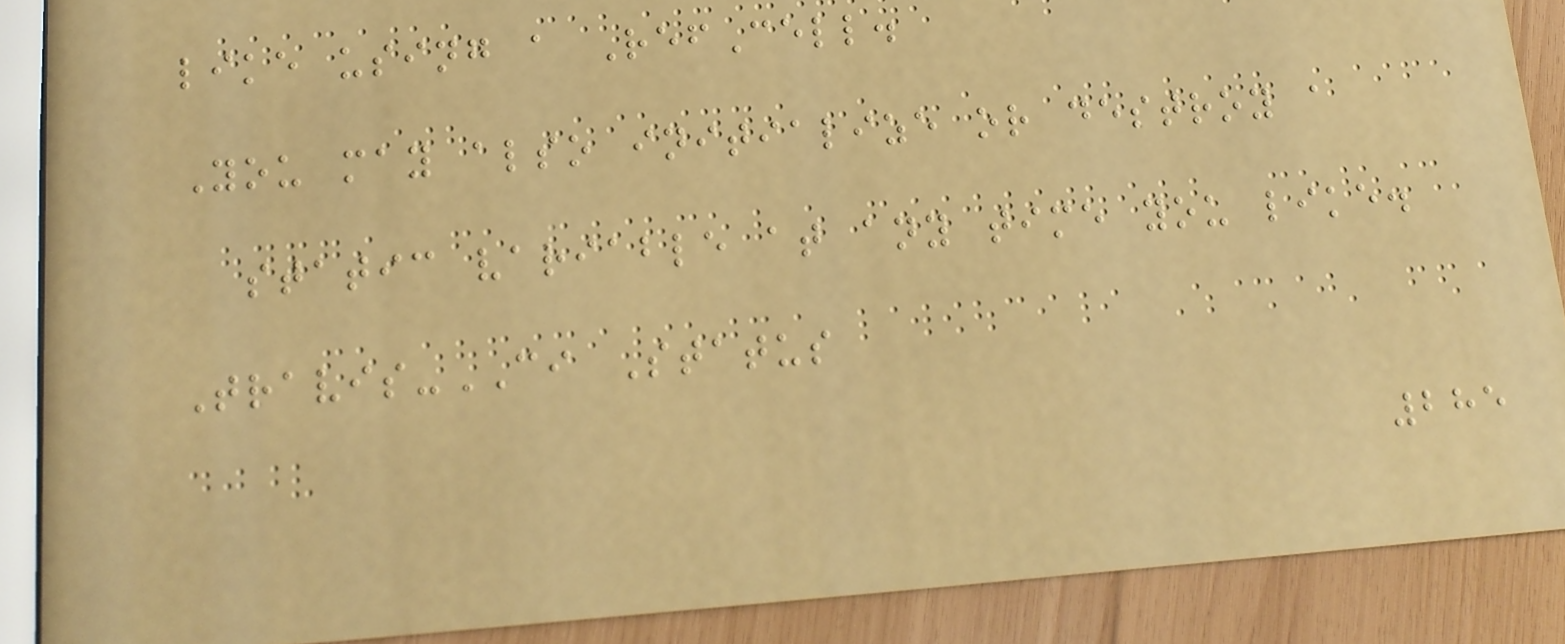like using a RefCell.
You may also initialize or destroy a
static variable at any time you like.
Travis-CI Status
285
